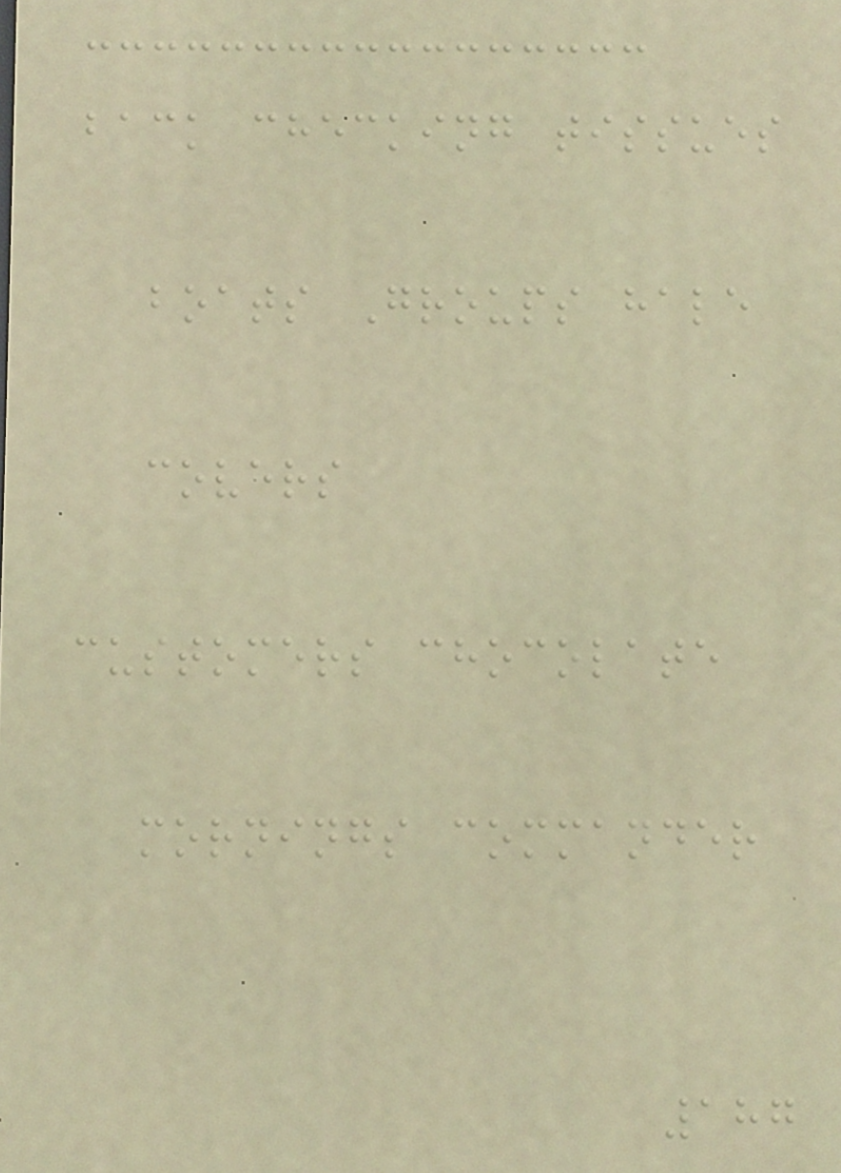back checking tissues
boats Groups hale
covers
customers chocolate
mornings commander
187
